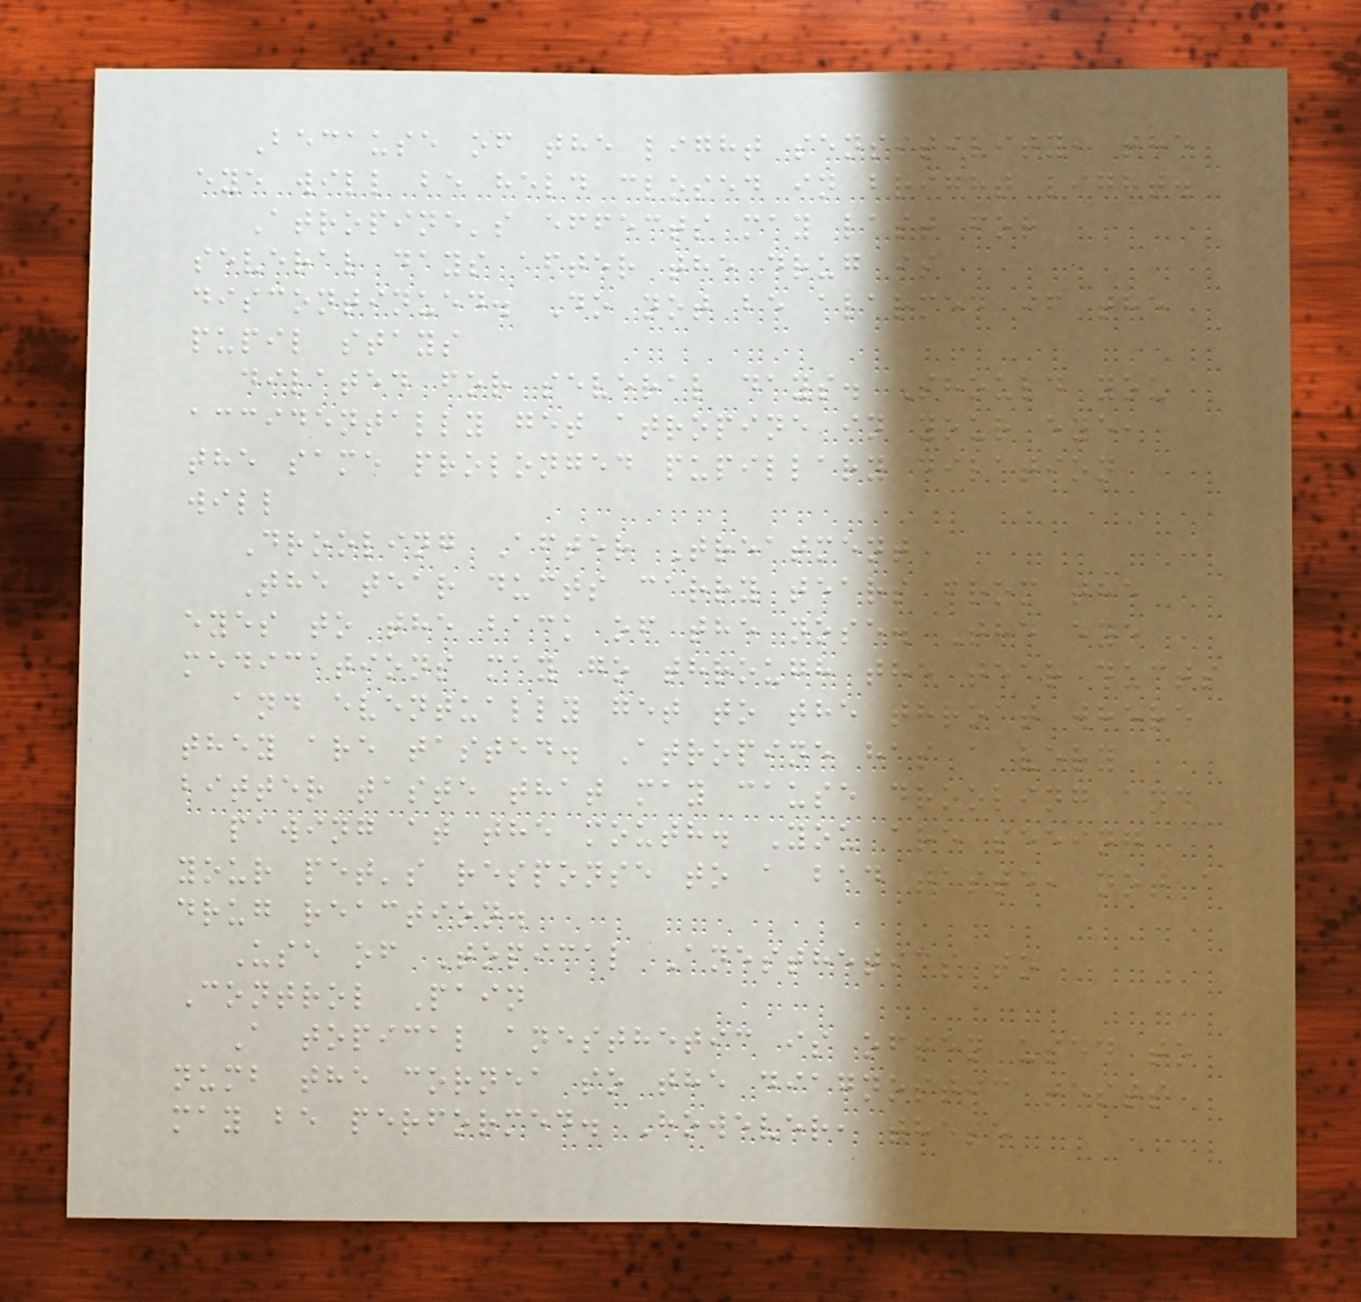Because of the light sensitivity, the
eye will be held closed in bright light.
Atropine's effects may last for
several days after the drug is
discontinued. Do not be alarmed if the
pupil stays
dilated for several days. Should you
accidentally get atropine in your eye,
the same prolonged pupillary dilation
will
Drooling After Treatment
The tear ducts carry tears from the
eyes to the back of the nose. The eye
medications may go through the tear ducts
and eventually get to the throat where
they are tasted. Atropine has a very
bitter taste that may cause drooling and
pawing at the mouth. You are seeing
your pet's response to a bad taste, not a
drug reaction.
Use of Topical Anesthetics to
Control Pain
A topical anesthetic is often used to
numb the cornea so the diagnostic tests
may be performed. However, these
